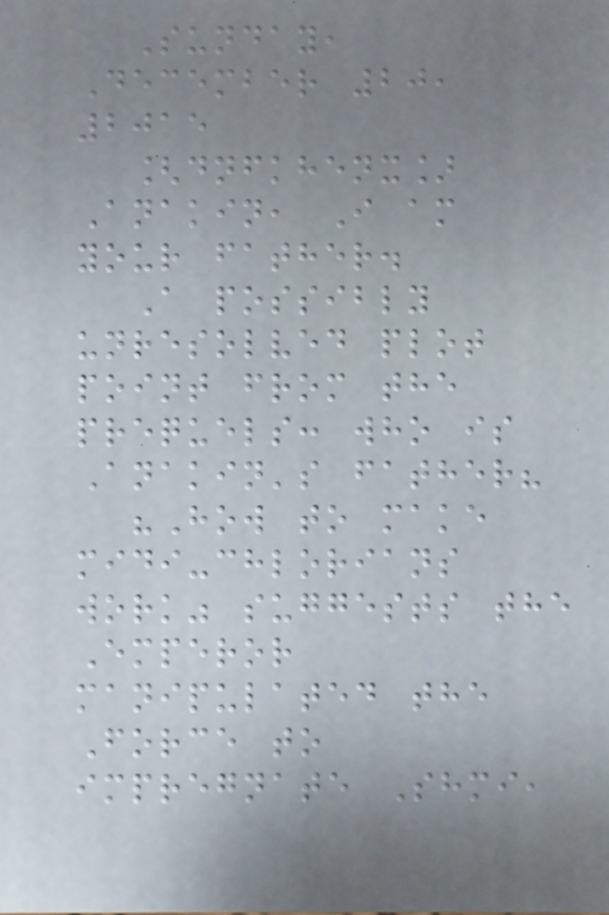Sunday,
December 20,
2015
[dnfkhenx]
Anakin, I am
your father.
A possibly
unresolved plot
point from the
prequels: who is
Anakin's father?
"How to make
midi-chlorians
work" suggests the
Emperor
manipulated the
Force to
impregnate Shmi,
